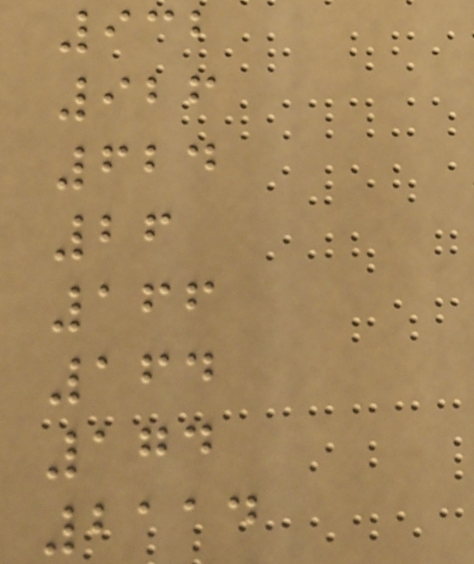932
926
624
26
166
164
174
2114
